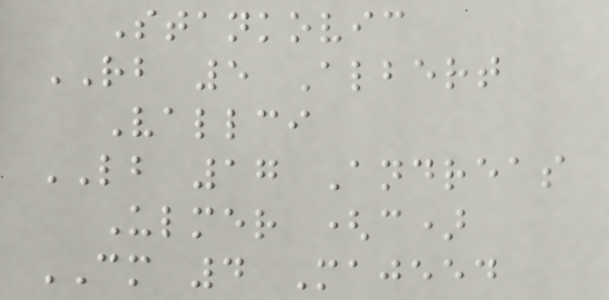Stankovic
RB 5 Albert
Vallci
LB 17 Andreas
Ulmer (c)
CM 4 Majeed
